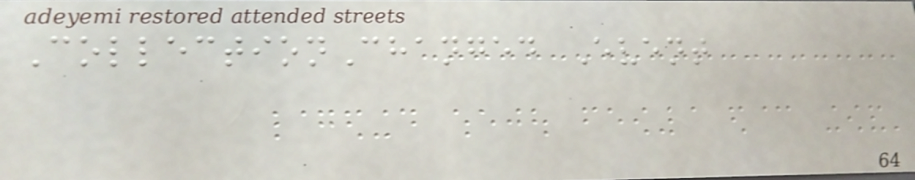CollectionChanged Event
